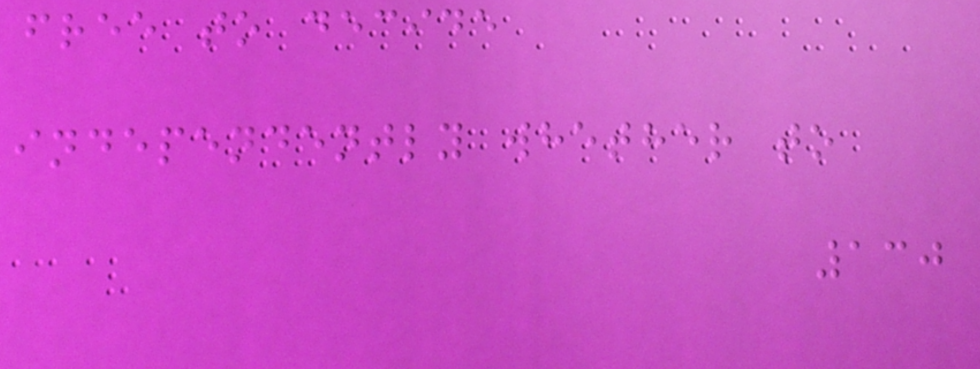free to decide
independently whether to
130
